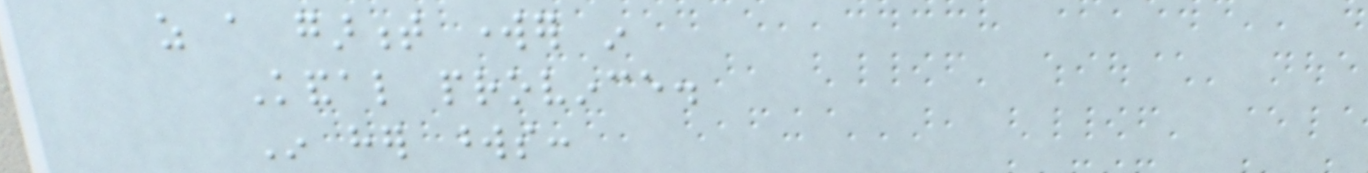as a garment worker in
Kandal province.
In her words:
